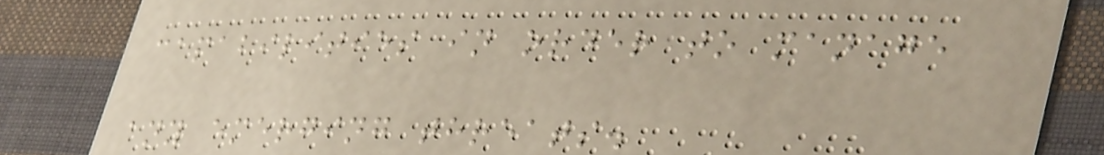capabilities in order to manage
any emerging threats.
